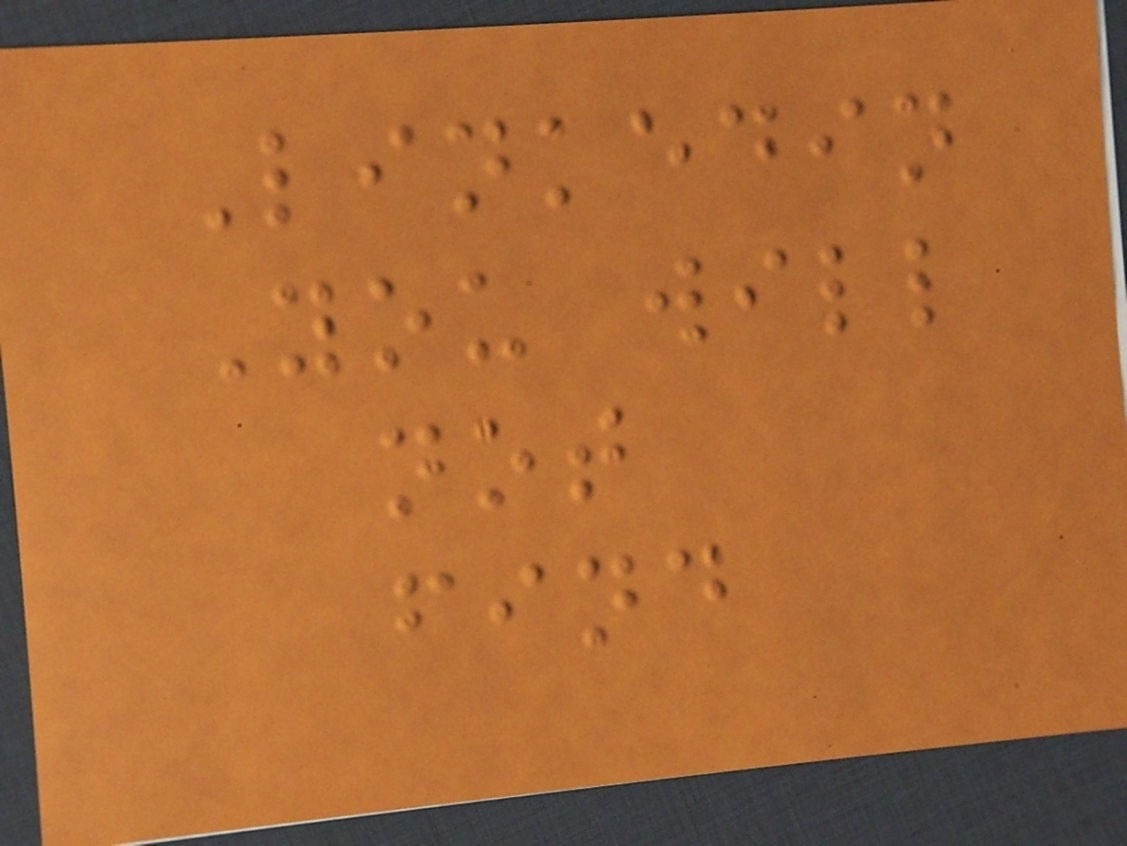Linkedin
You will
not
find
